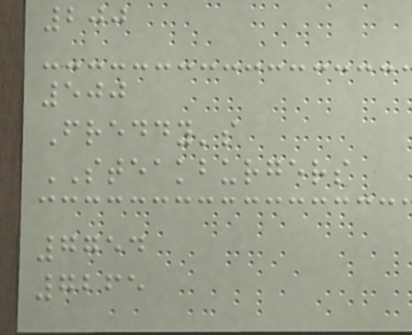200
500
Freddy's
STEAKBURGERS
7754
7265
